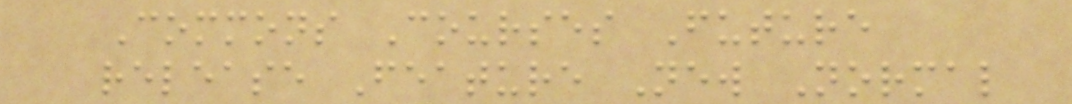Commons Courses Future
release Feature New Normal
